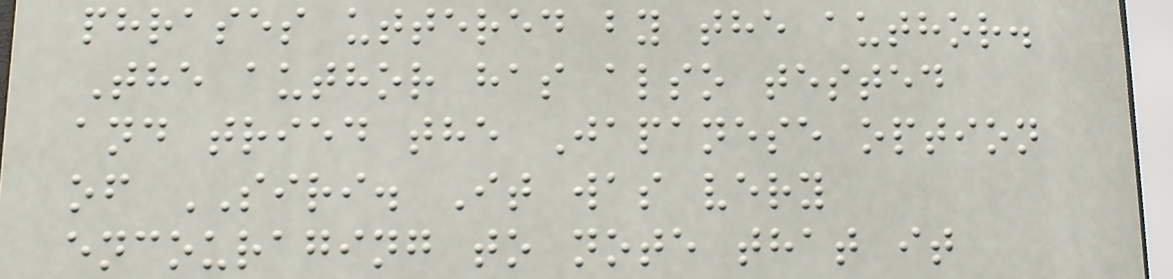phrases uttered by the author.
The author has also tested
and tried the Japanese option
of SIRI. It was very
encouraging to note that it
